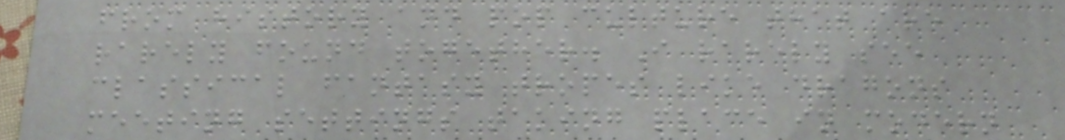from history and pop culture that are
rarely found together. I rarely see
classical fantasy tropes like dragons
meeting settings taking place in modern
